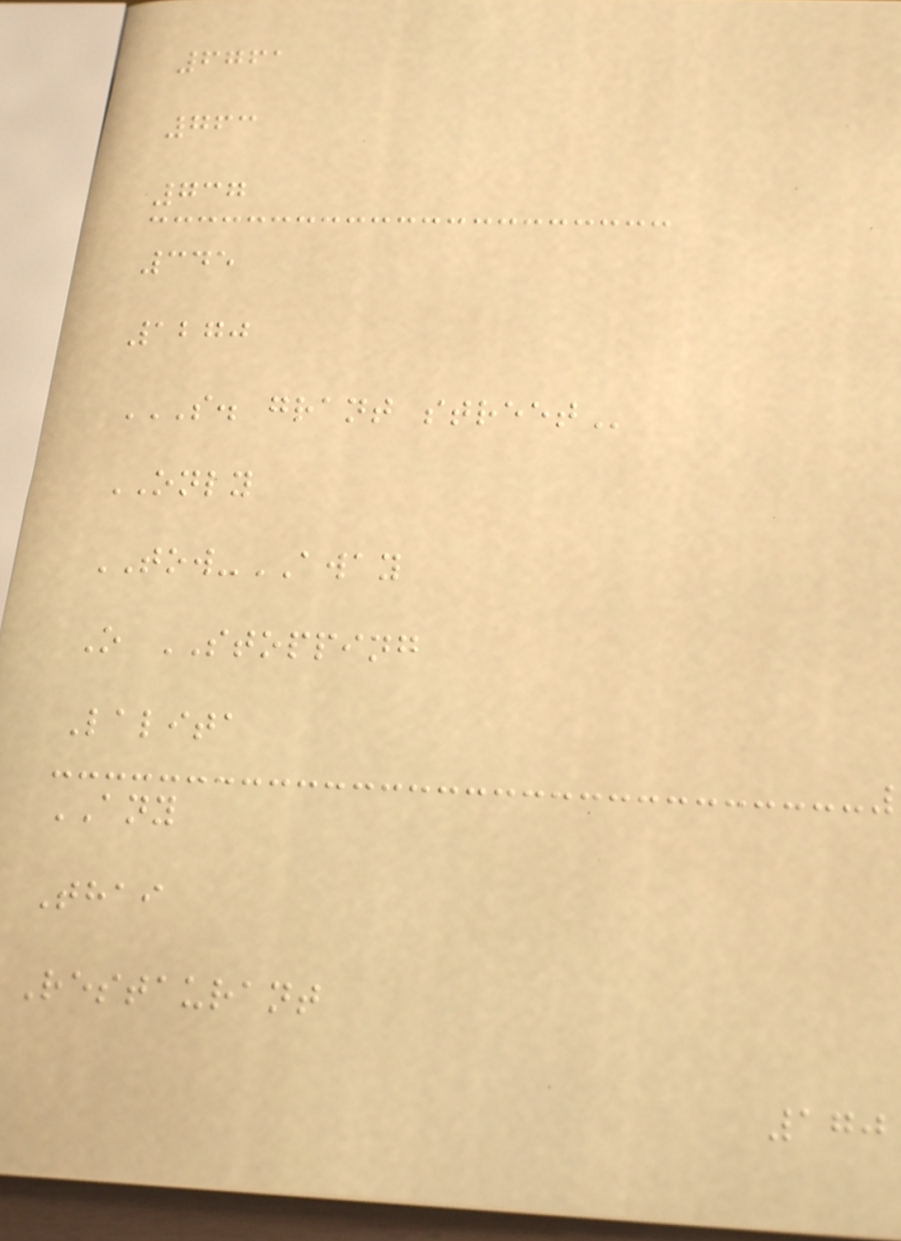6761
763
737
345
1270
S. GRANT STREET
ONLY
TOW-AWAY
O STOPPING
Lalita
ANY
Thai
Restaurant
170
